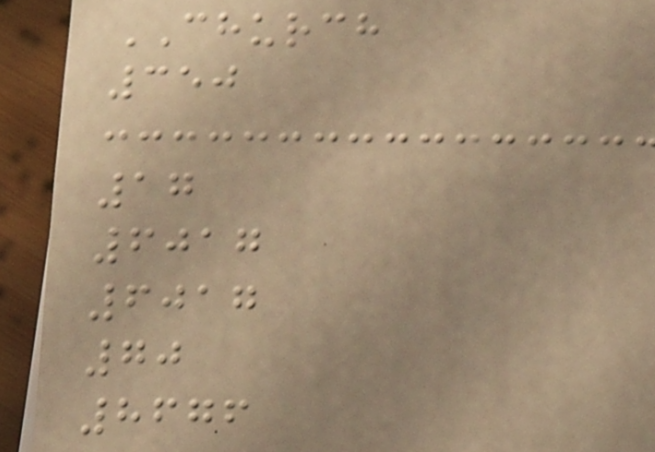CHURCH
350
17
6017
6017
70
8676
